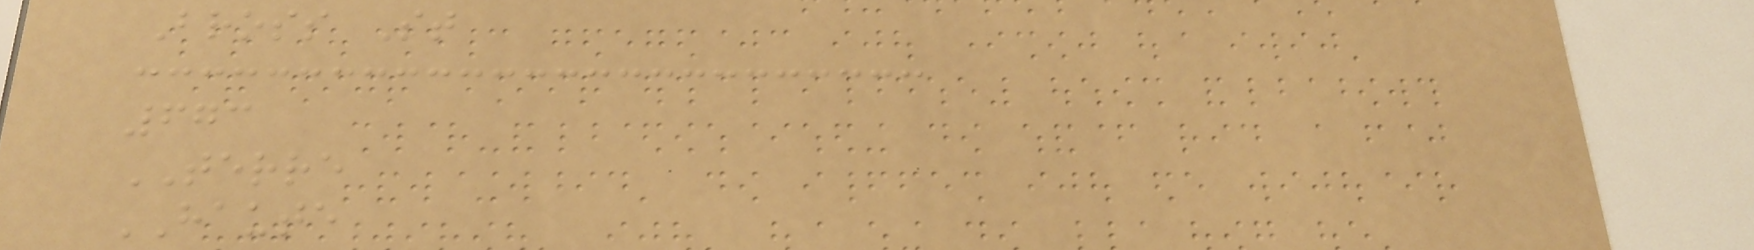Bross St
673
TERRE
HAUTE
